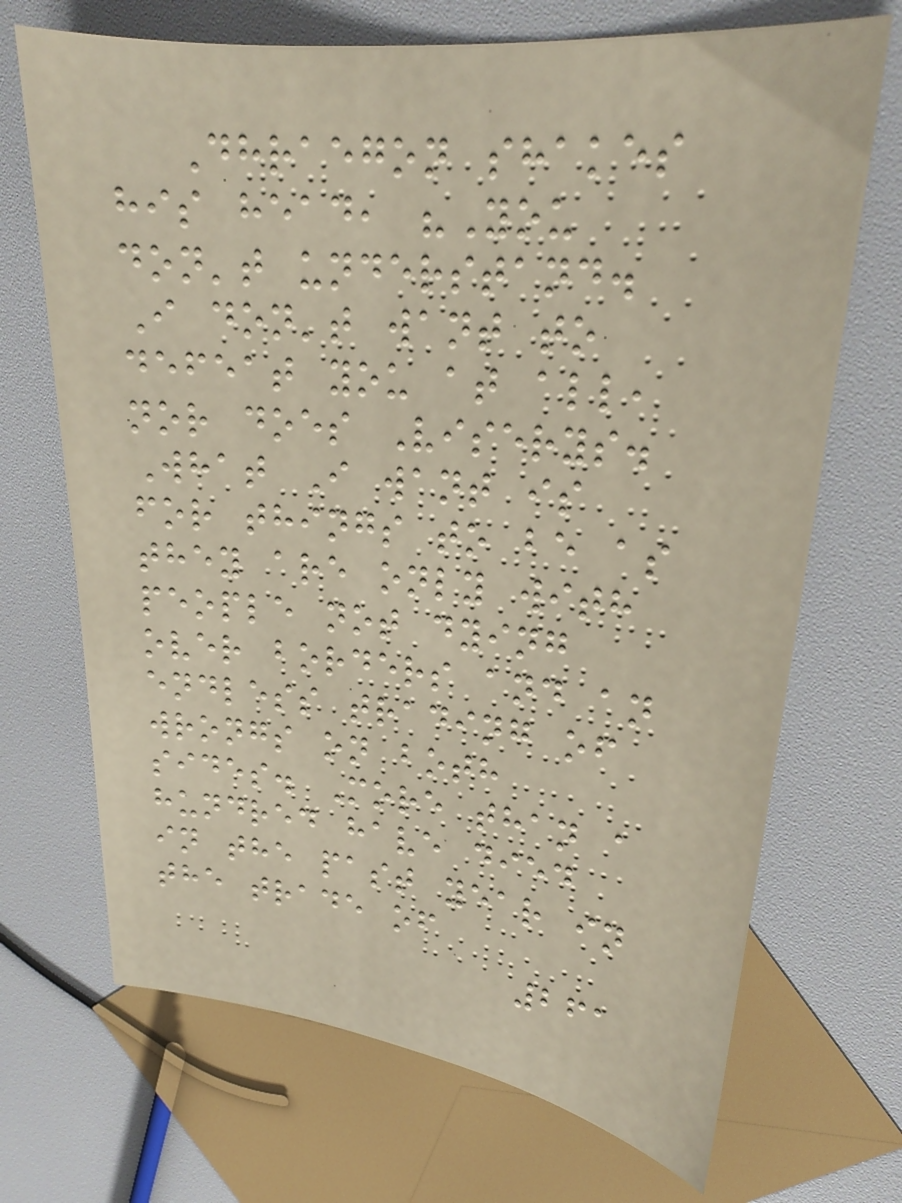Dhraegon shakes
his head, "You
don't understand.
I don't want to
defeat you at all,
nor does Viserys.
What I want is
for things to be as
they are only with
people not dying
over borders and an
endless trading of
wrongs on both
sides. More than a
hundred have died
in the past year in
the trade of
261
